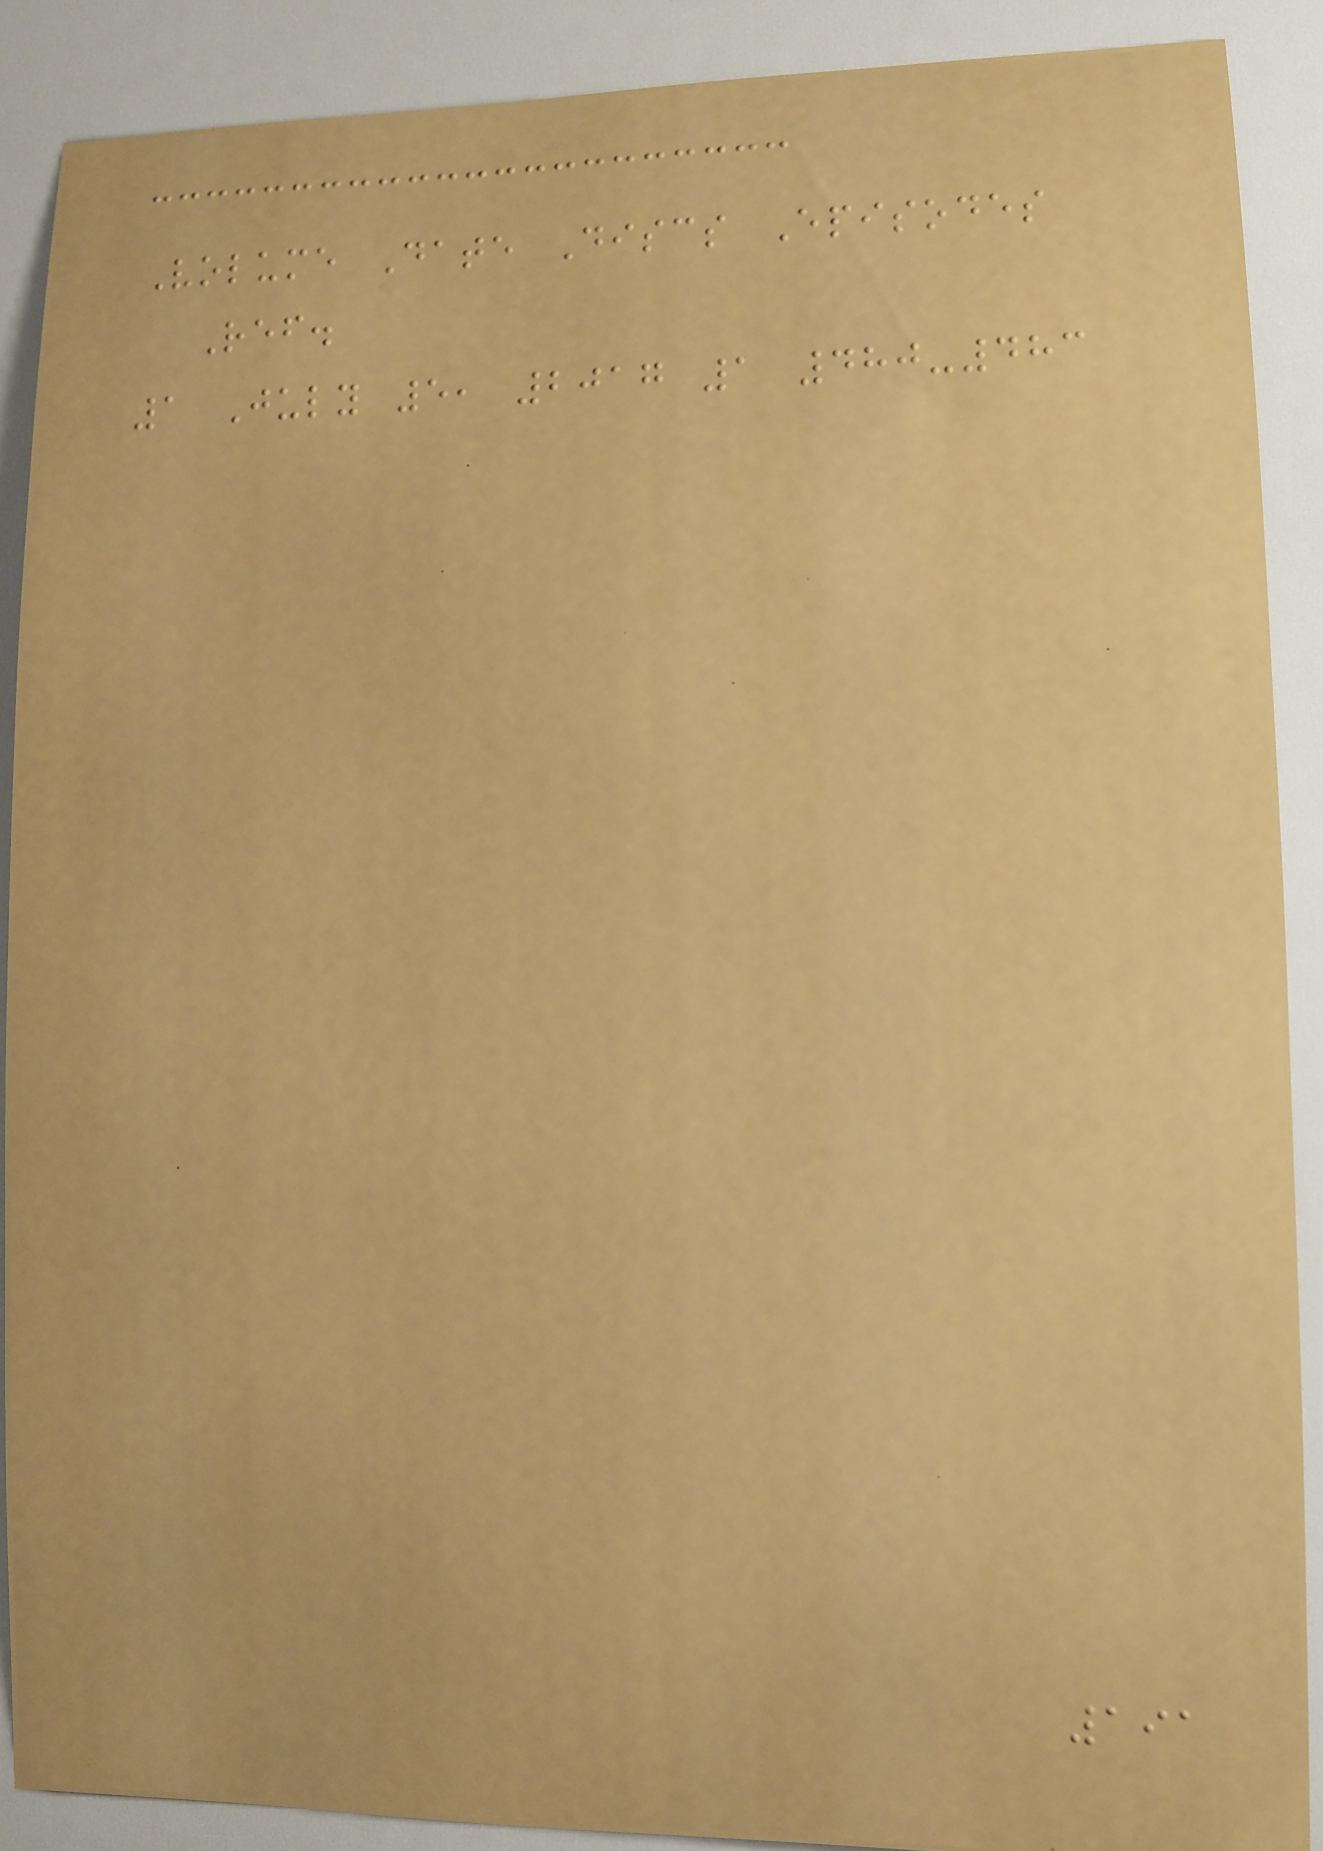Volume Date Discs Episodes
Ref.
1 July 5, 2017 1 480-483
191
